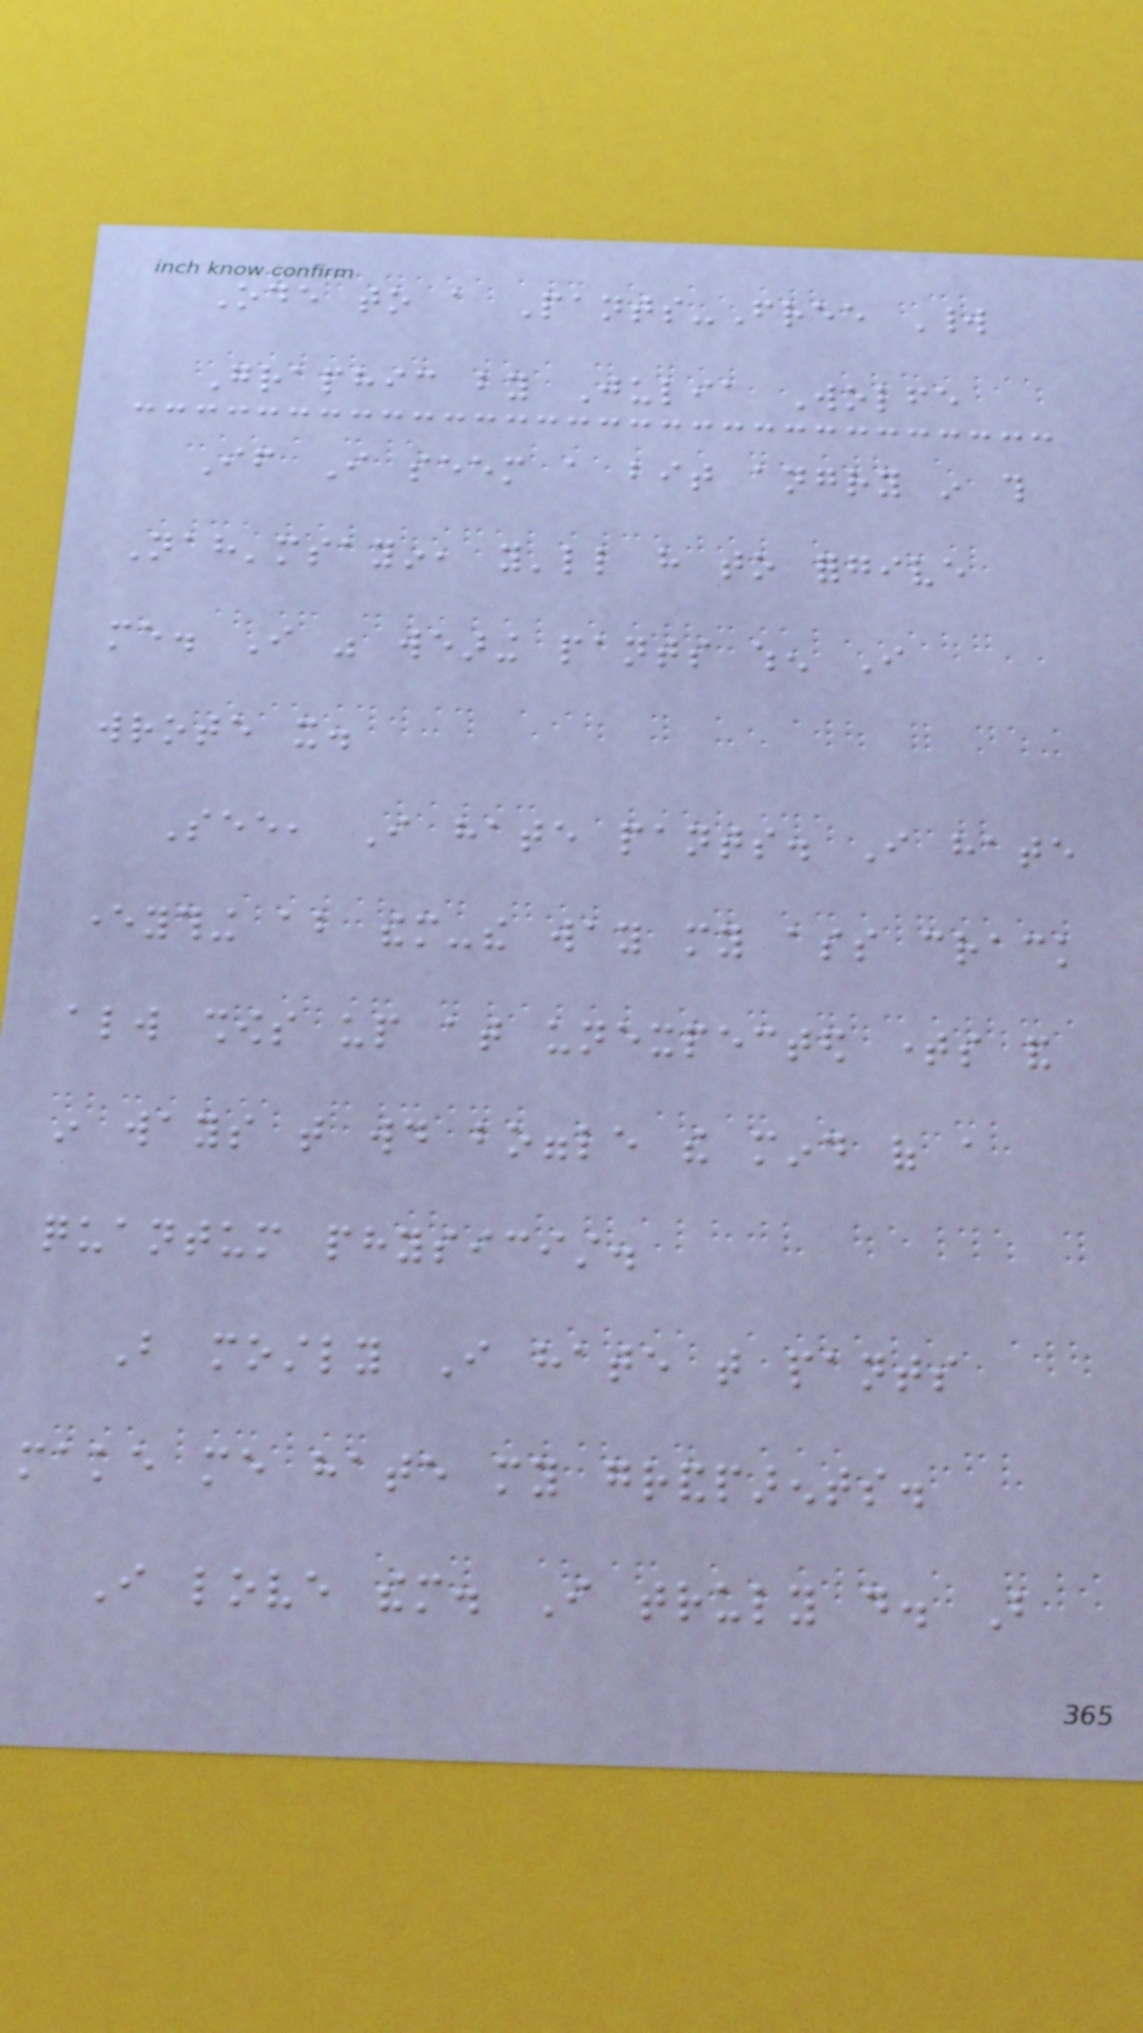Ode to a Pants-Free World
Graphic by Julia Wolfe
If I seem a bit angry in this
Nah'msayin, you'll have to forgive
me. I was wearing pants when I
wrote it.
See, I hate pants. I hate
everything about them-the way my ass crack
always shows up at unexpected times and
in ways that would boggle the mind of a
quantum physicist.
But mostly I hate that pants
make me hate my grandparents.
I love them. I truly do. But
